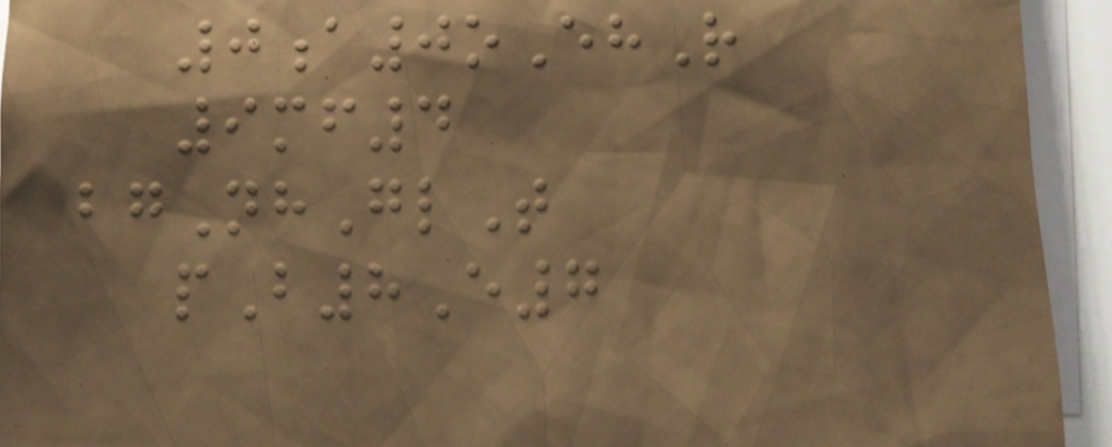0a0oEhR
9mf4
bgNhGlT
pB8E7
